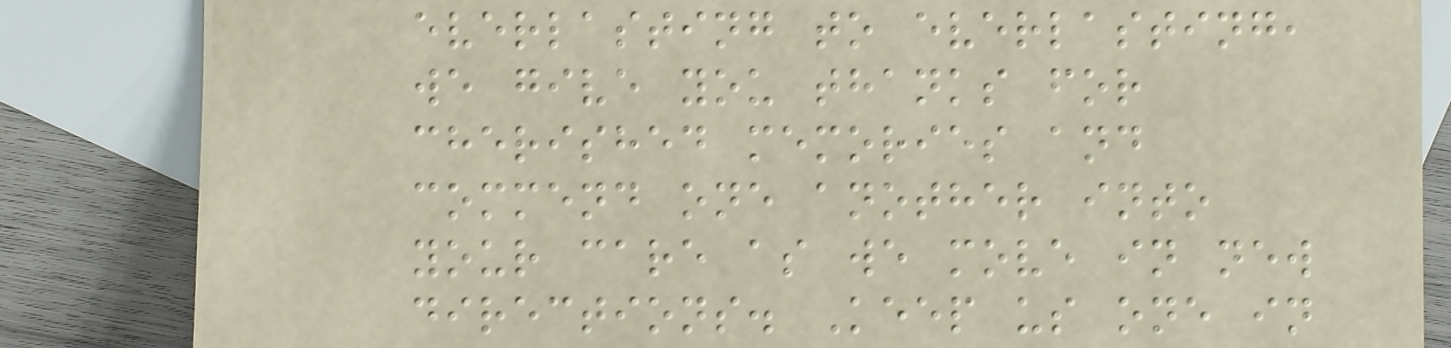everlasting to everlasting,
we give you thanks for
cherished memories and
commend one another into
your care as we move in new
directions. Keep us one in
